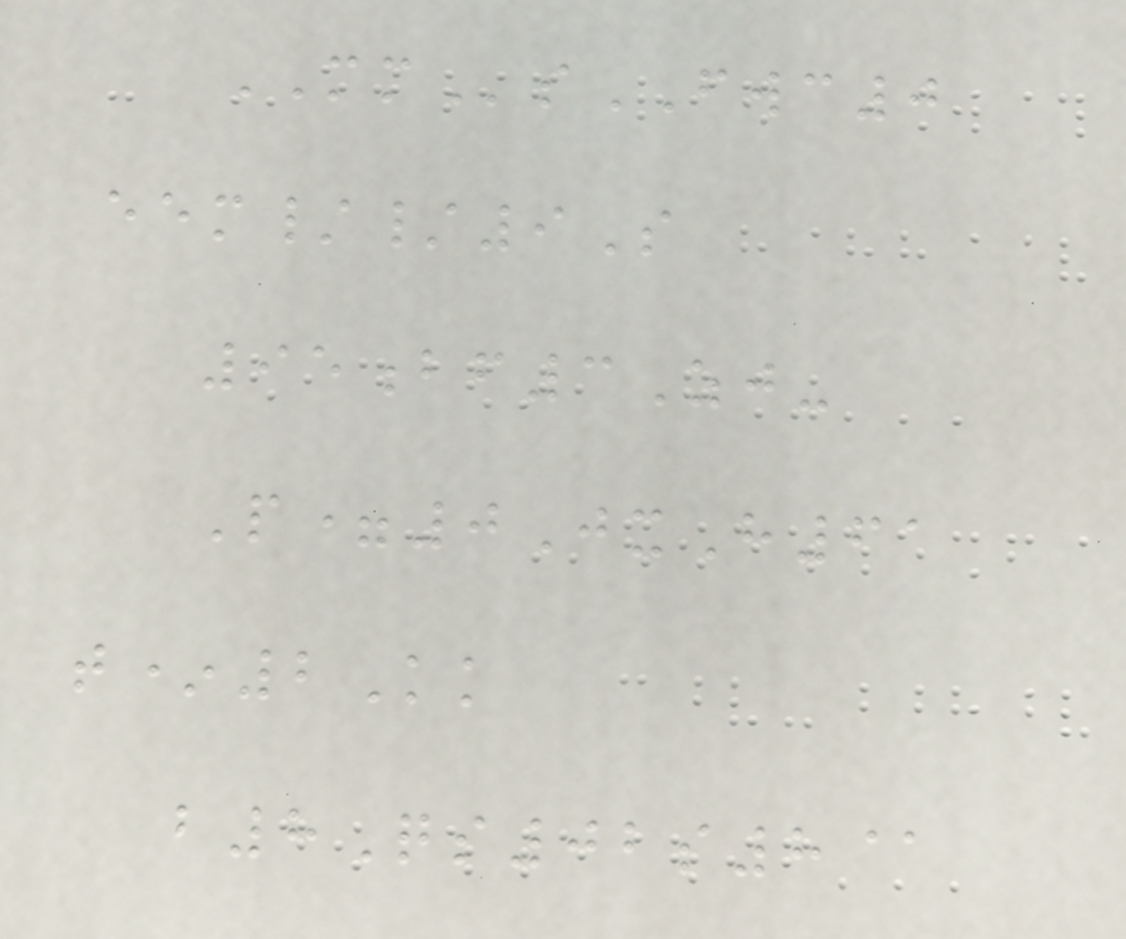MMsFWC0
eem//9S
95bf3Zj-
P=0JxH61
t*2Kk
b8Qs02s8@
